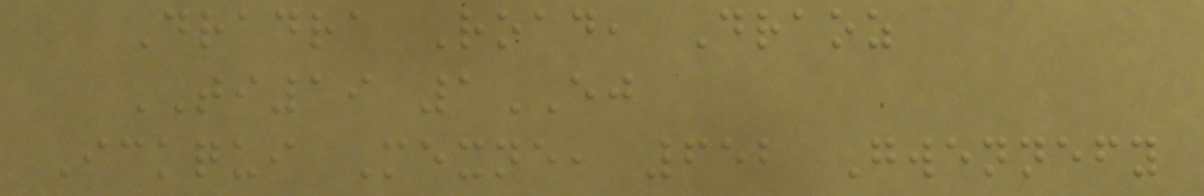Dradra Road, Draoz
TI19 1EJ
Ickqui Mexne, 652 Gwennefy
